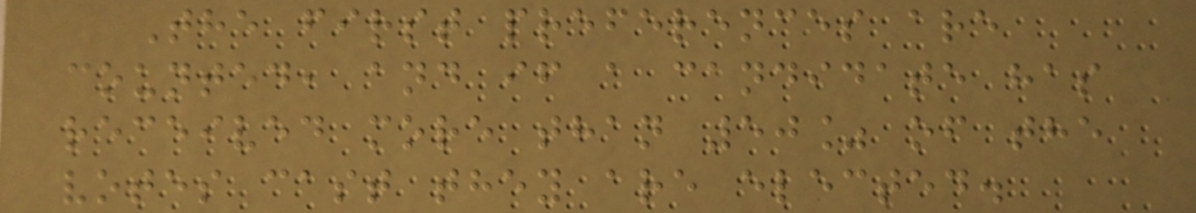The first preferences are
counted, and if a candidate has
received more than 50% of the
votes cast they are elected.
